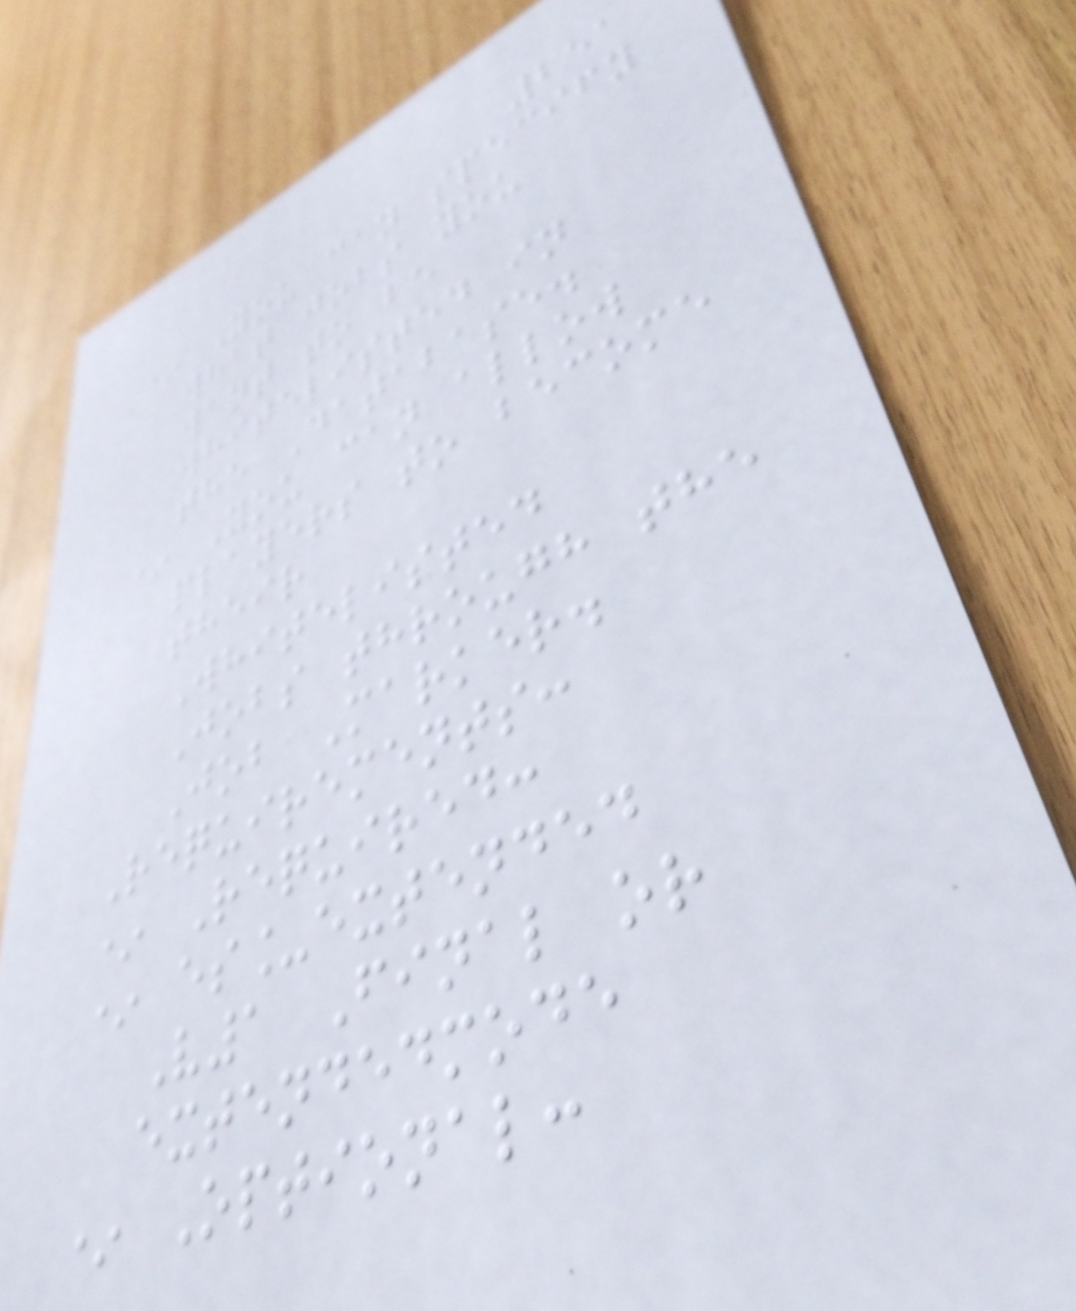251
* You can specify
what jobs you
want to be
whitelisted in
the Database.
* You can allow
players to become
their
Whitelisted
Jobs through the
Job Marker.
Requirements:
* Required:
* es_extended
V1 Final or
extendedmode
* Optional:
